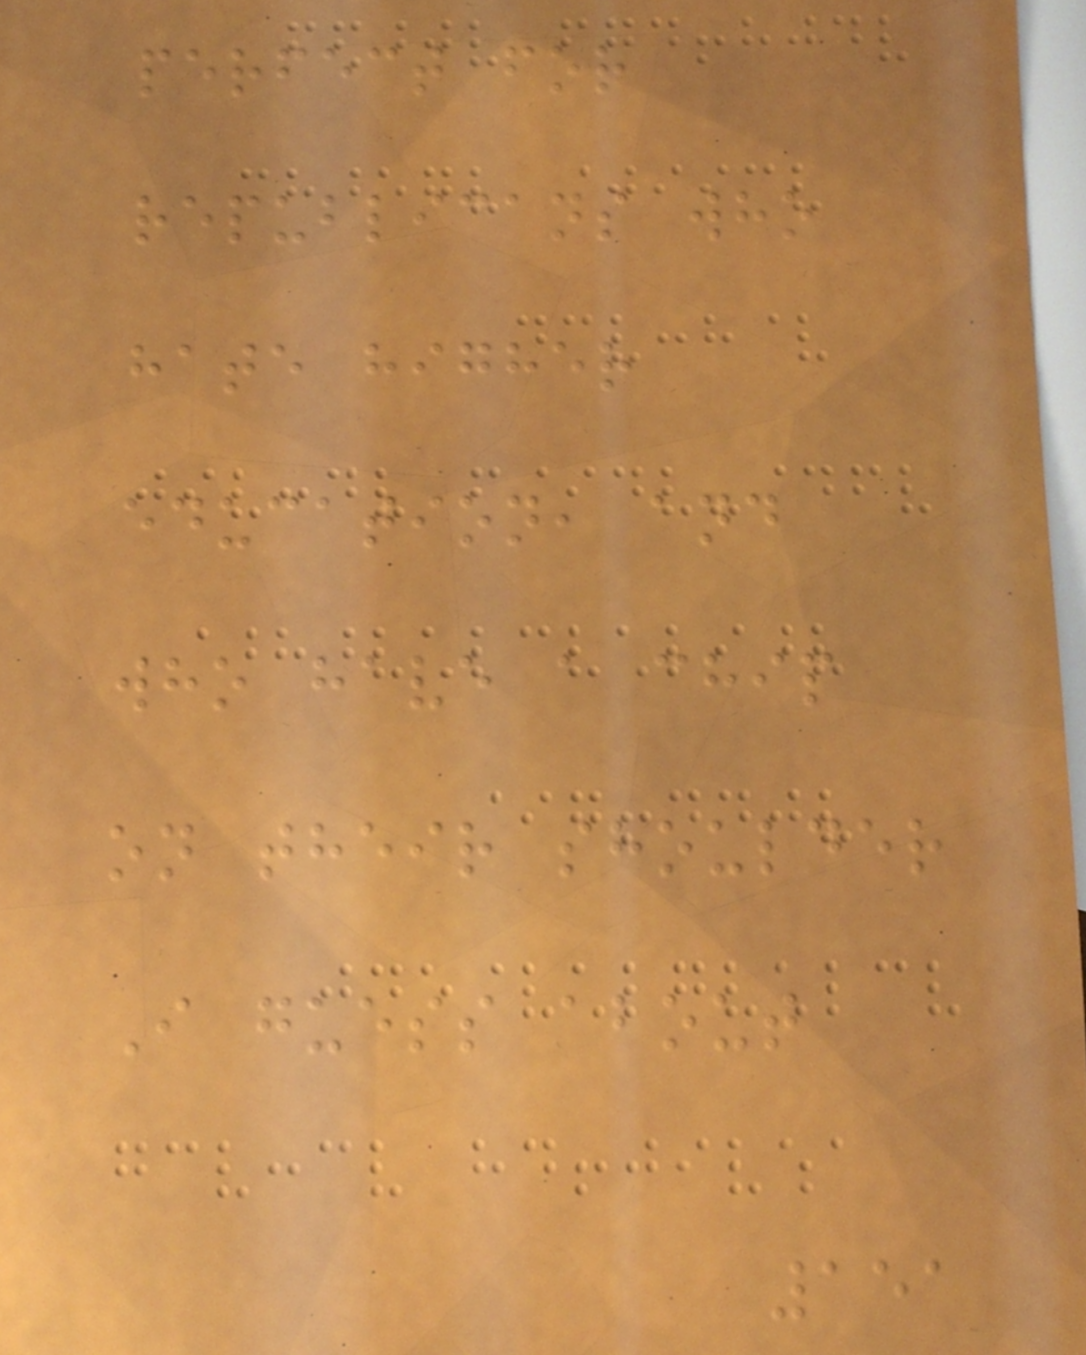perfect for
republicans who
hate higher
education, and
who have a chip
on their shoulder
I guess about
151
